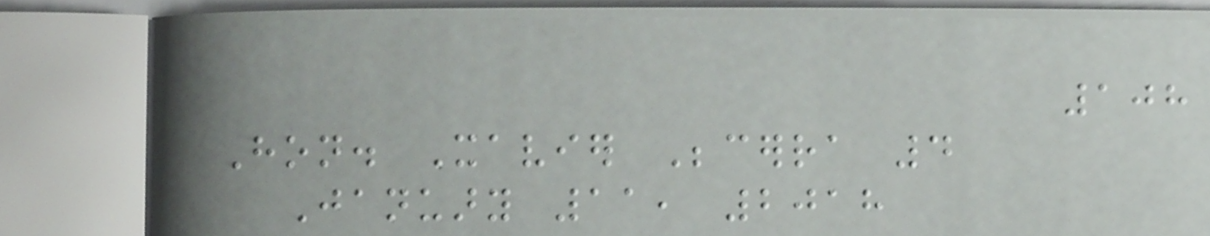108
Hon. Xavier Becerra 4
January 11, 2018
